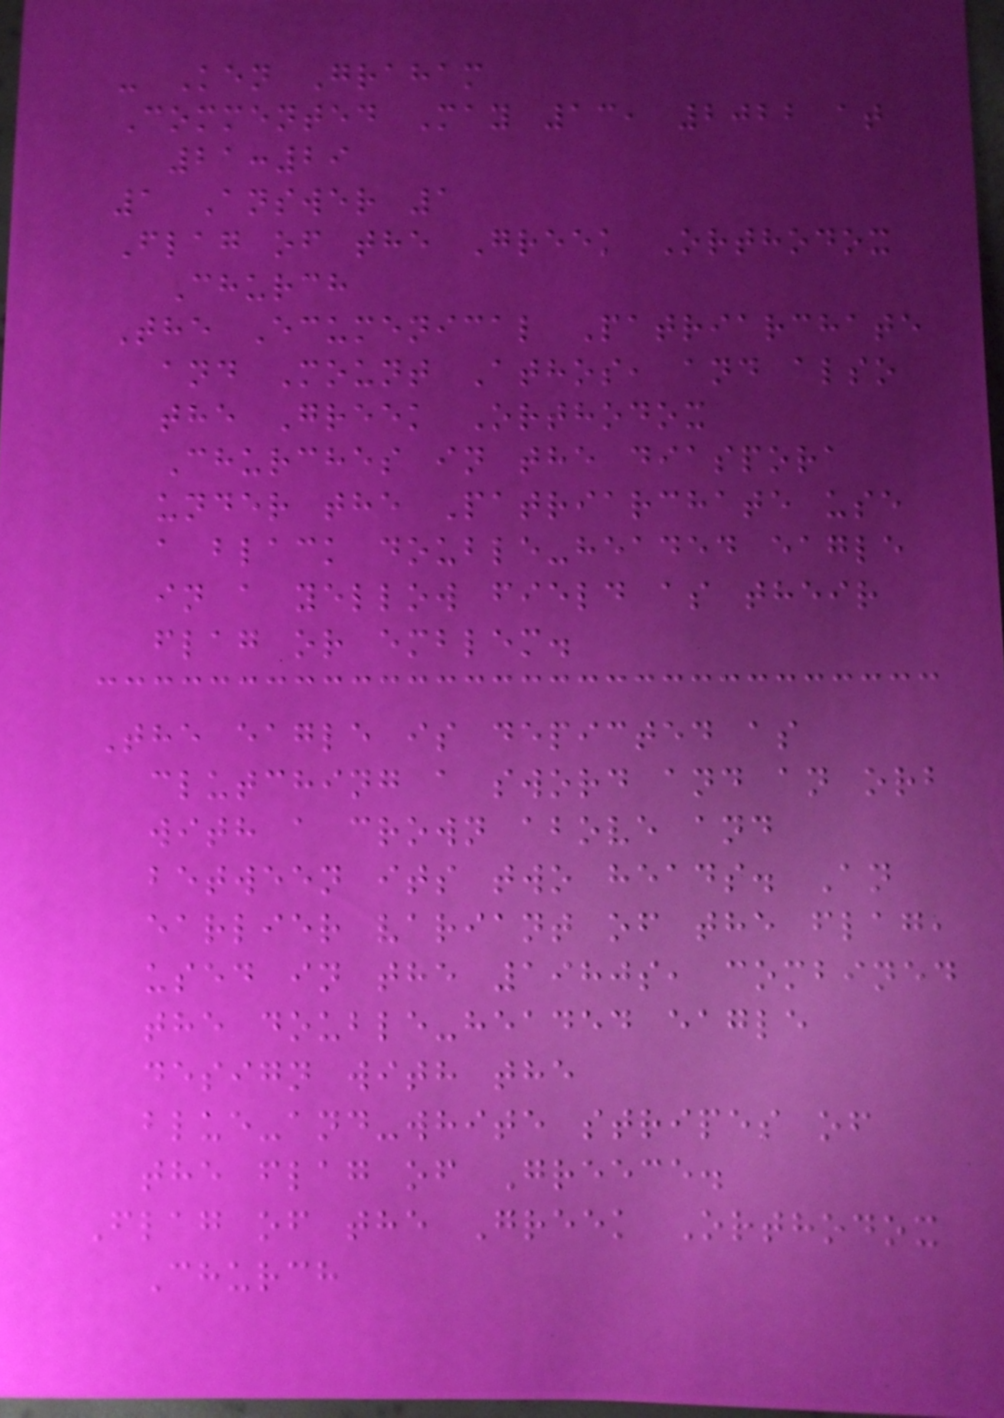- Ken Graham
Commented May 13, 2022 at
21:29
1 Answer 1
Flag of the Greek Orthodox
Church
The Ecumenical Patriarchate
and Mount Athos, and also
the Greek Orthodox
Churches in the diaspora
under the Patriarchate use
a black double-headed eagle
in a yellow field as their
flag or emblem.
The eagle is depicted as
clutching a sword and an orb
with a crown above and
between its two heads. An
earlier variant of the flag,
used in the 1980s, combined
the double-headed eagle
design with the
blue-and-white stripes of
the flag of Greece.
Flag of the Greek Orthodox
Church
